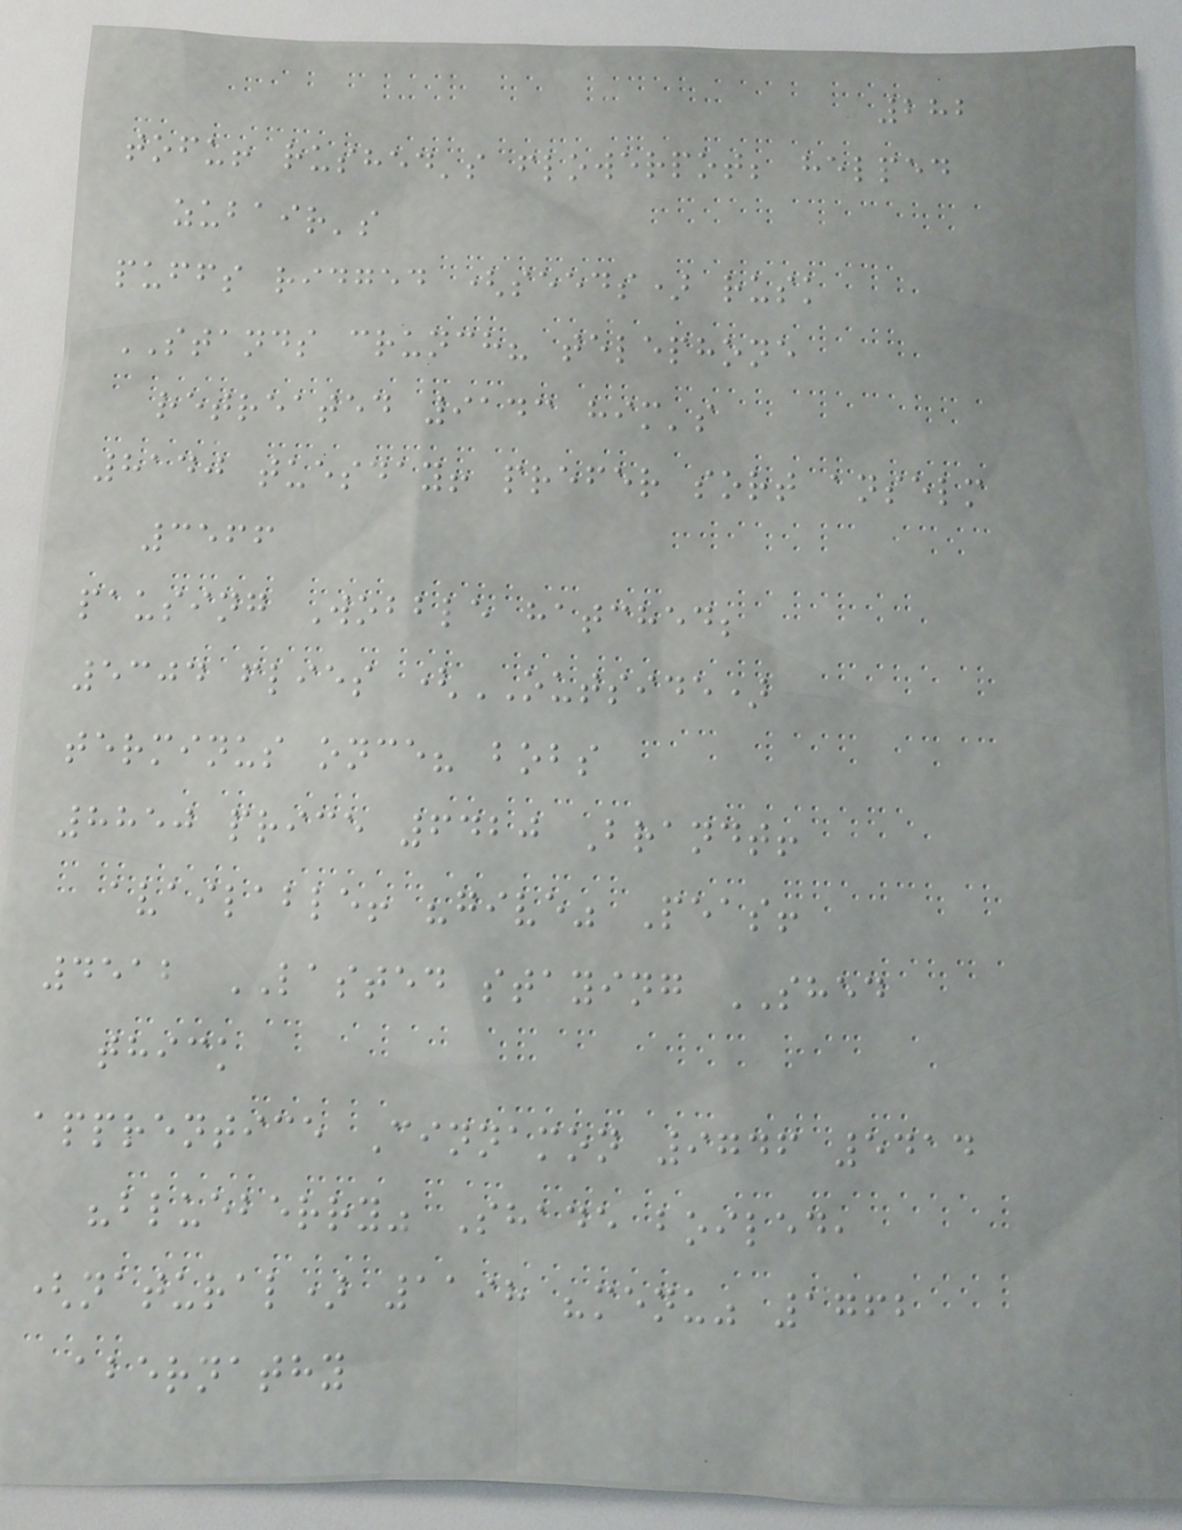282
tofu! rushed's flowerpot; helped
zubair's
puffs ridged (seeds) rusk
STANDS crunch? telephone
retreated 9143 him's
8140 tuesday! prefer sort anselm
3566
pausing Wobble hatched;
5304 flies (OUTSIDE)
terminus once? bobs
8850 price 6420 Brandt!
available! "give" Peas!
4512 LASTED staying SHED
thick
apprentice Cinnamon 9746 5414
"blueberry" Shade boiled,
(natural) 1198 "menu" 1762
abernathy
